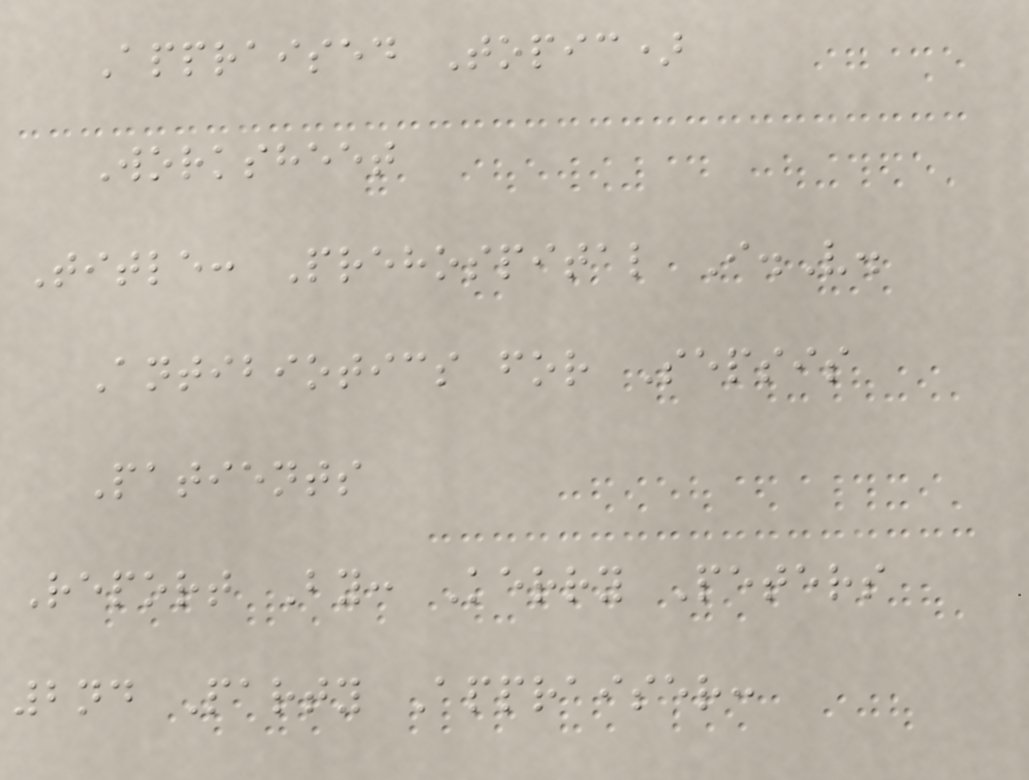Appraised Topic)
Worksheet
Title: Prehospital I.V.
Antibiotics for Sepsis
Patients
Report By: Kerry Peters
2nd Party Appraiser:
